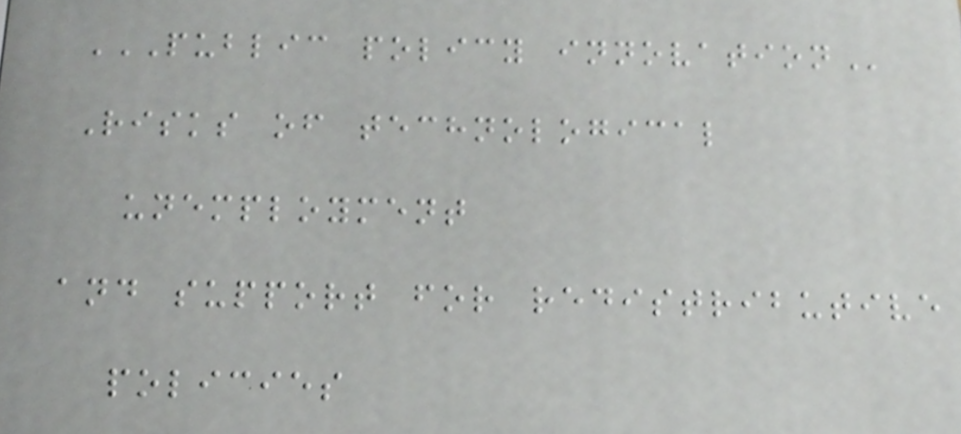PUBLIC POLICY INNOVATION
Risks of technological
unemployment
and support for redistributive
policies
